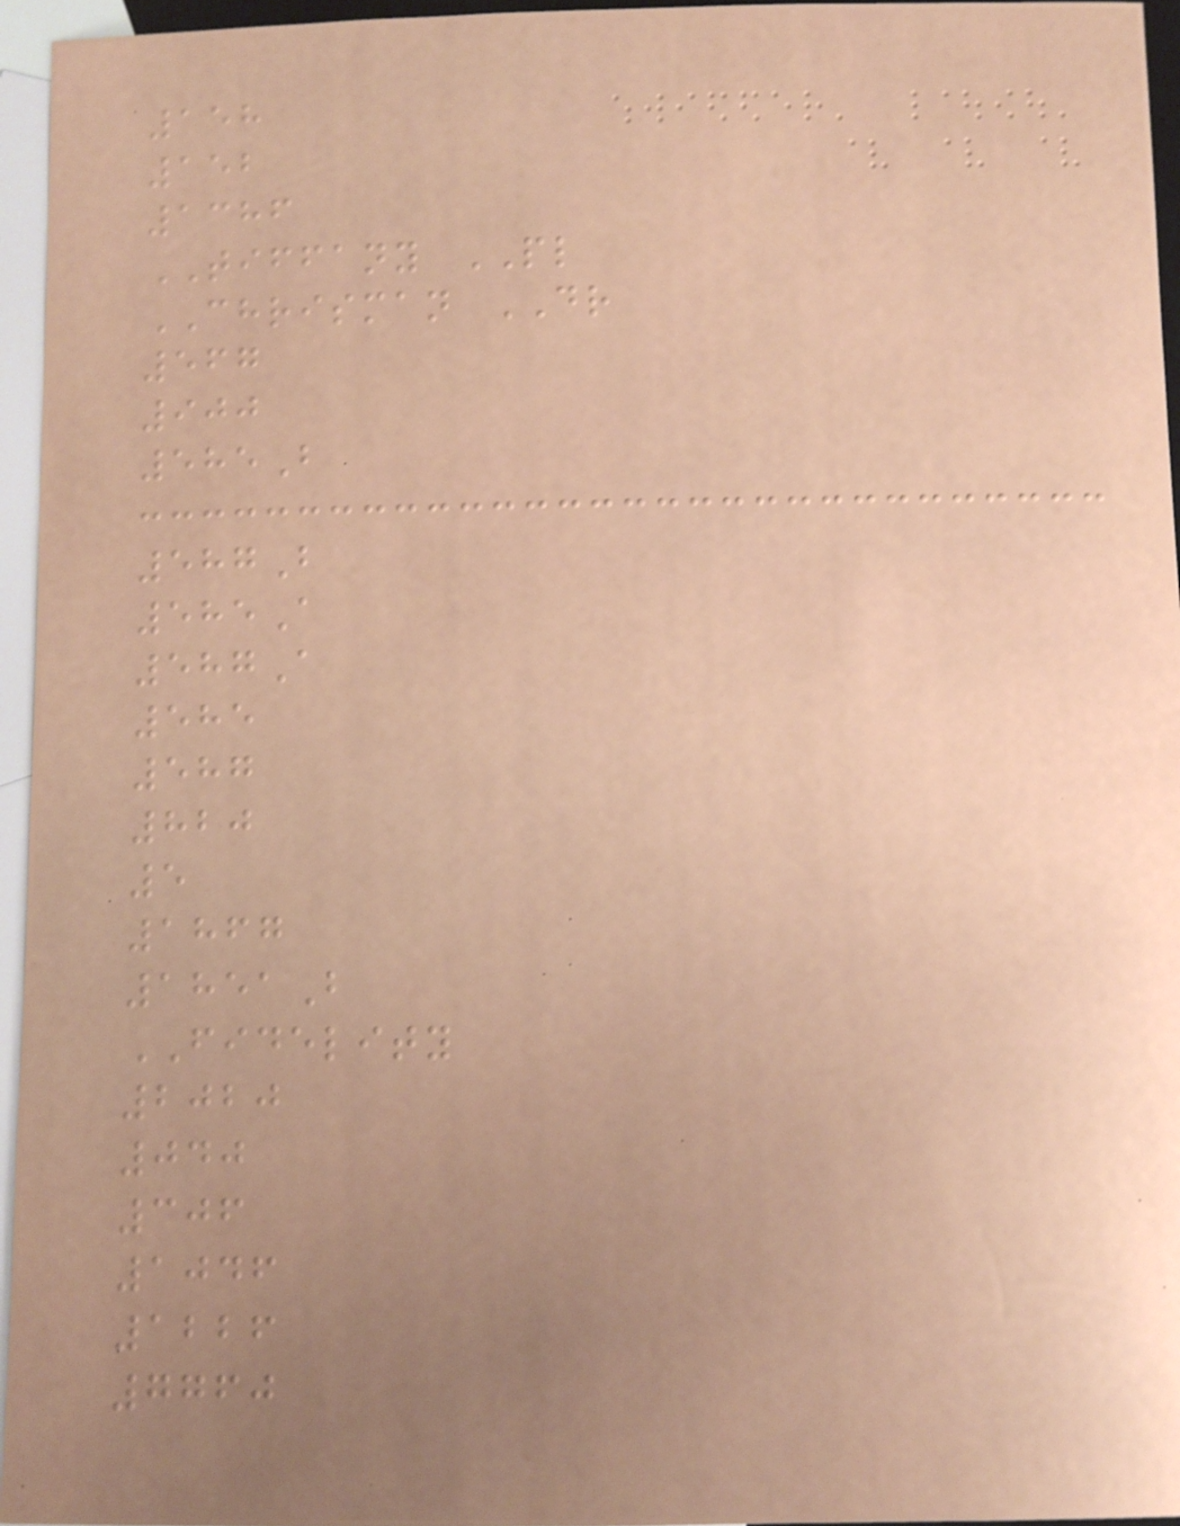158
152
1386
TIFFANY PL
CHRISMAN DR
567
900
585B
587B
585A
587A
585
587
820
5
1867
1851B
FIDELITY
2020
040
306
1046
1226
7760
